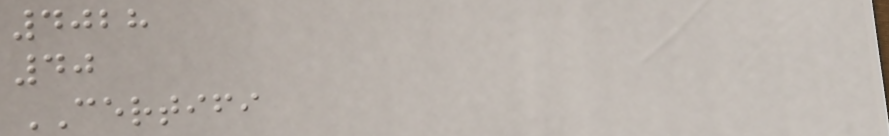4028
40
CERTIFI
